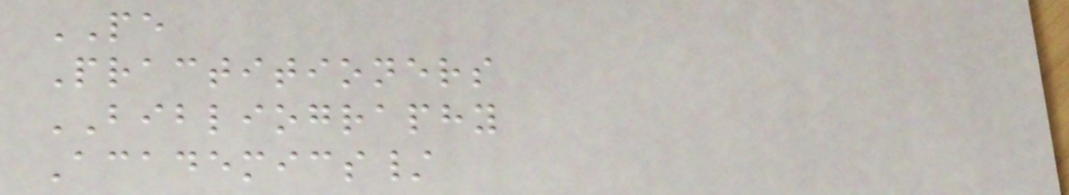PE
Practitioners
BIBLIOGRAPHY
Academics/
